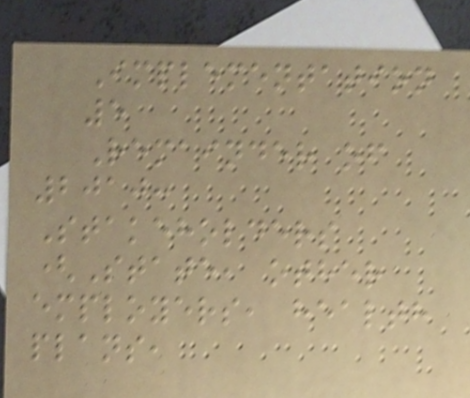Implementation
5
Remainder of
2010:
Stakeholders
(State, other
employers, health
plans,
